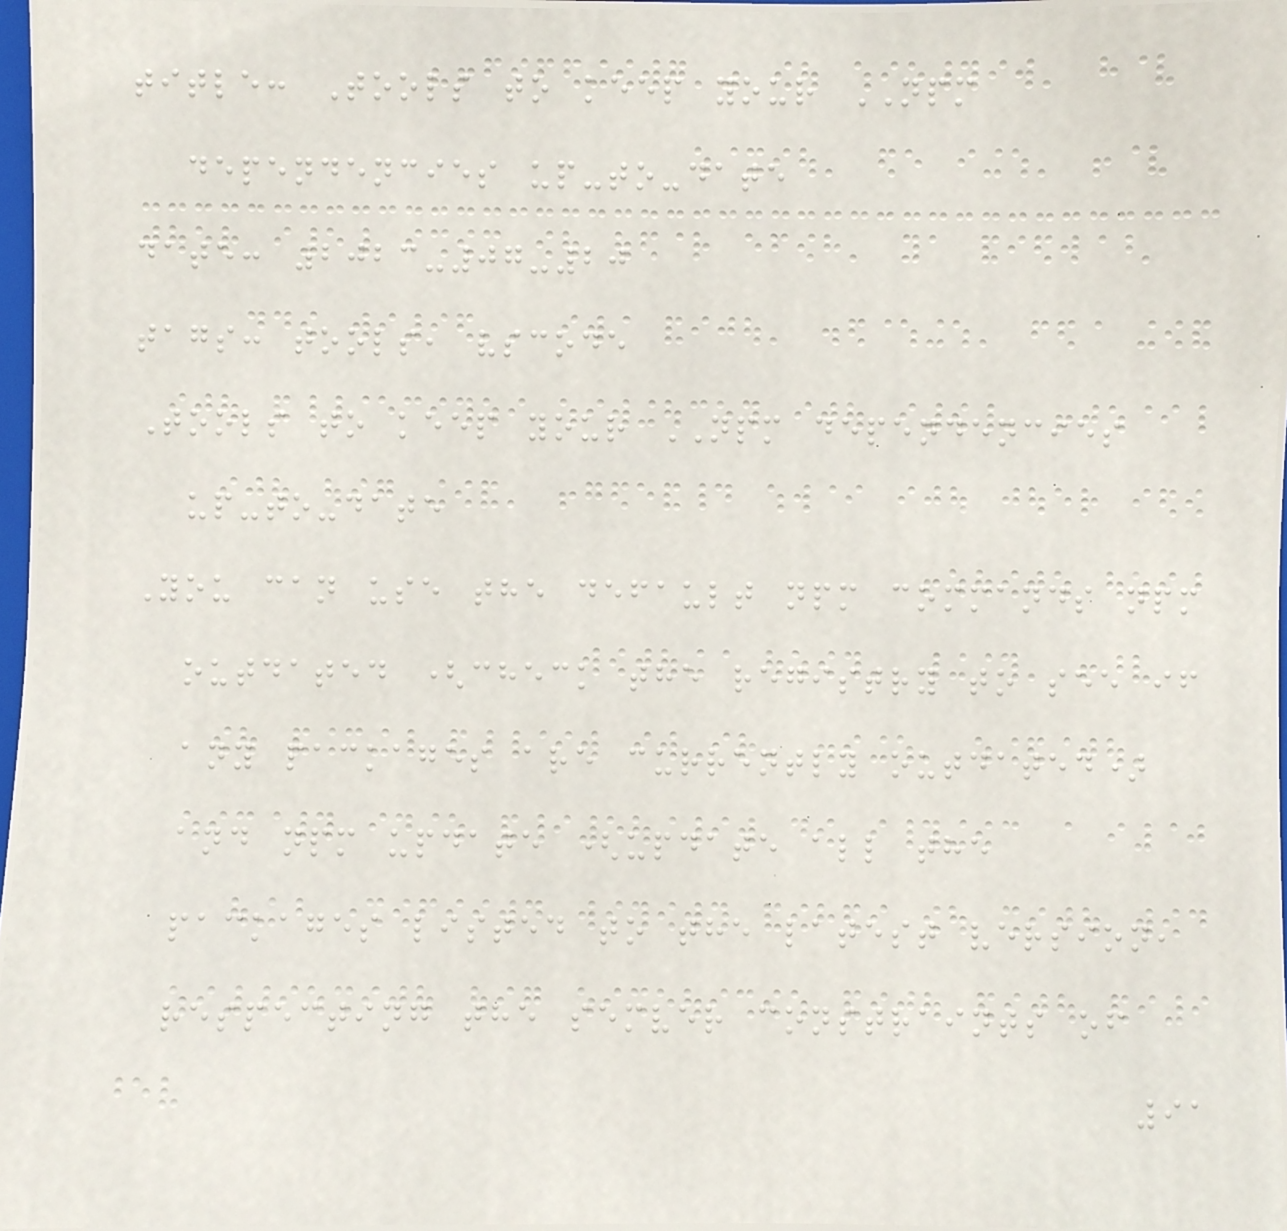title: Tools to keep your NPM
dependencies up-to-date
date: 2023-07-20
tags: tools, vscode
Tools to keep your NPM dependencies
up-to-date
You can use the default npm commands npm
outdated (check the registry to see if
any packages are currently outdated)
and npm update (update all the
packages listed to the latest version,
respecting the semver constraints of
91
